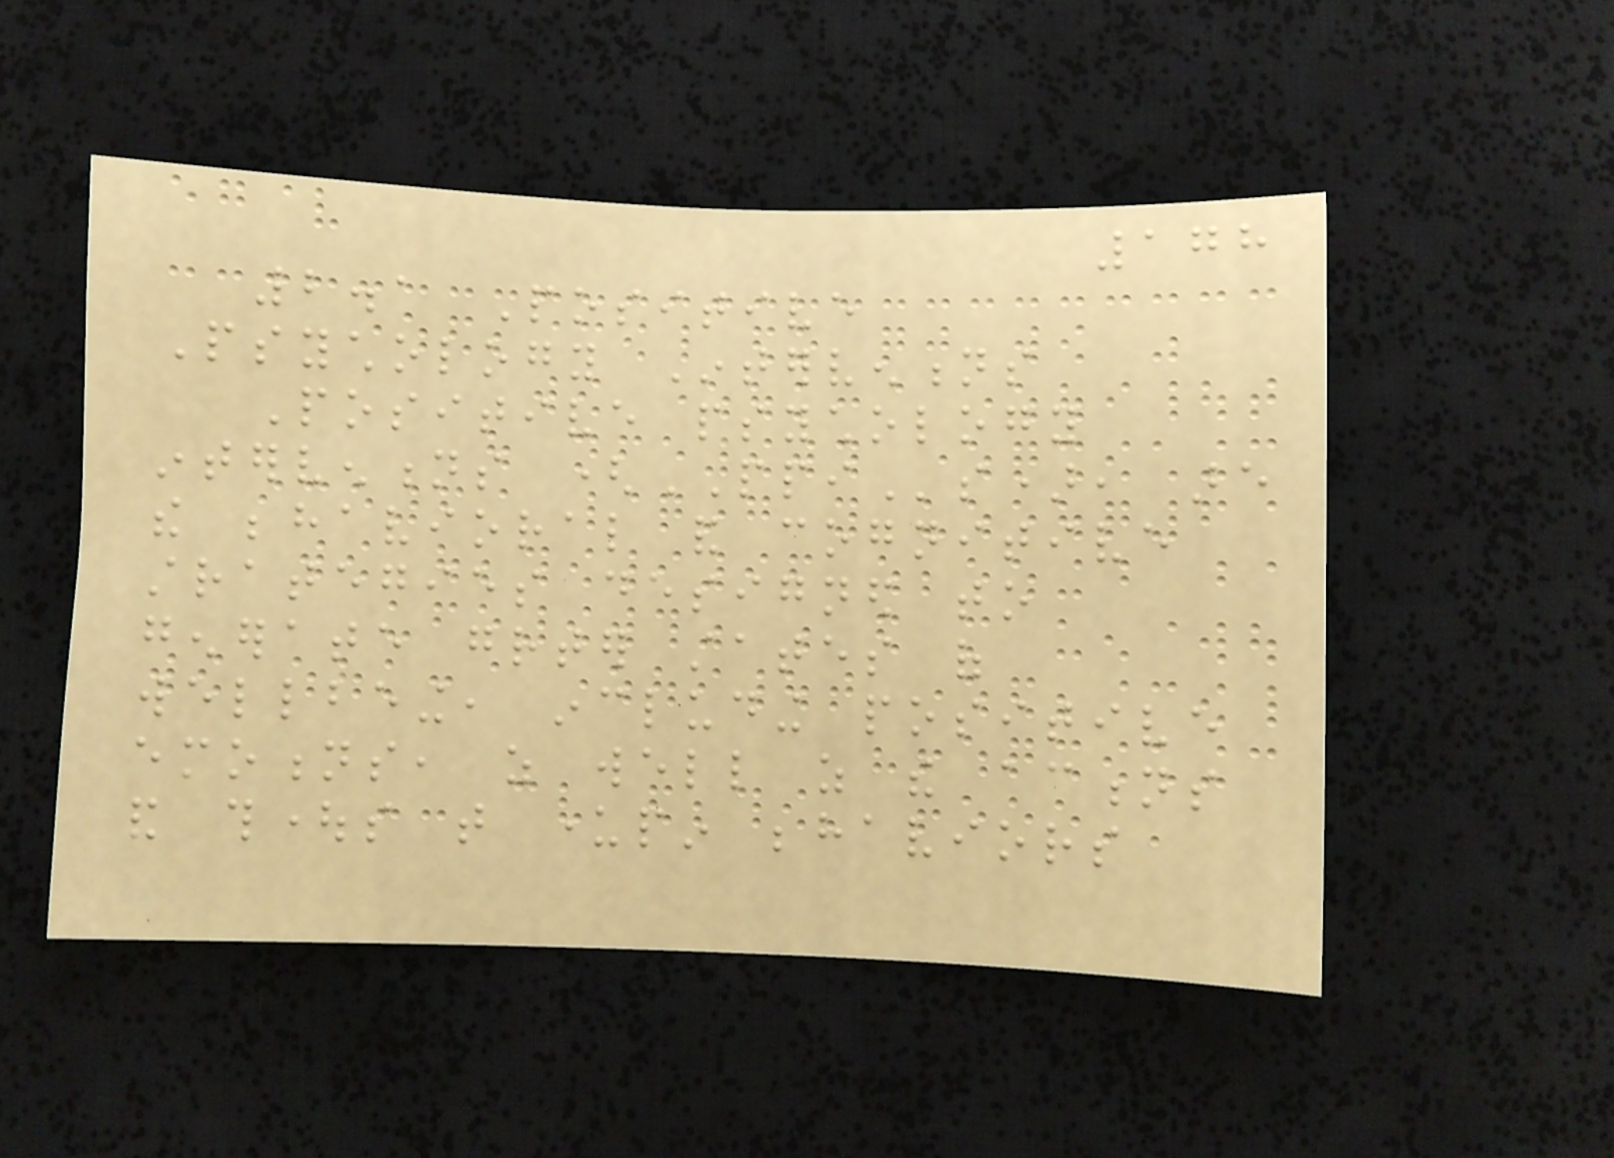178
2.1 Positive
Psychology Interventions
Positive psychology
interventions (PPIs), are
the behavioral and cognitive
strategies designed to
generate greater states of
wellbeing, including positive
emotions, as well as the actions
and thoughts that underpin behaviors
